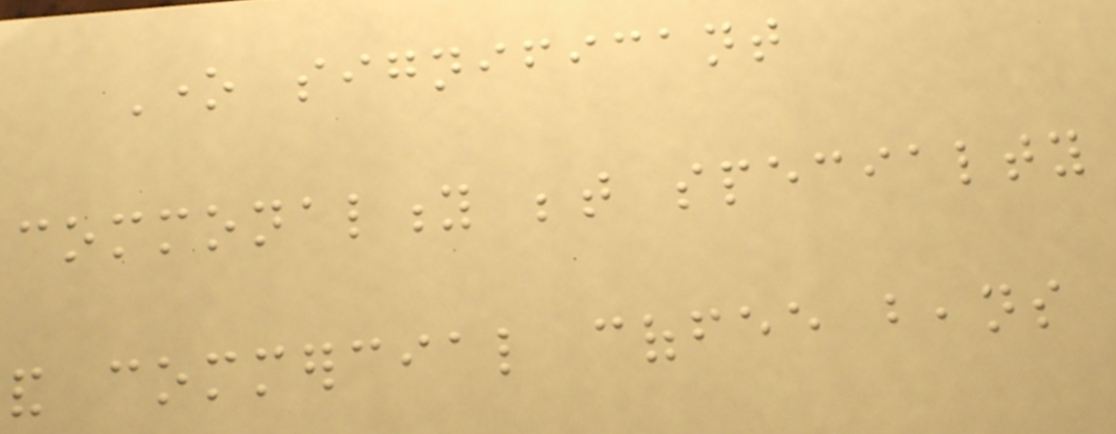One significant
commonality between specialty
and commercial coffee beans
